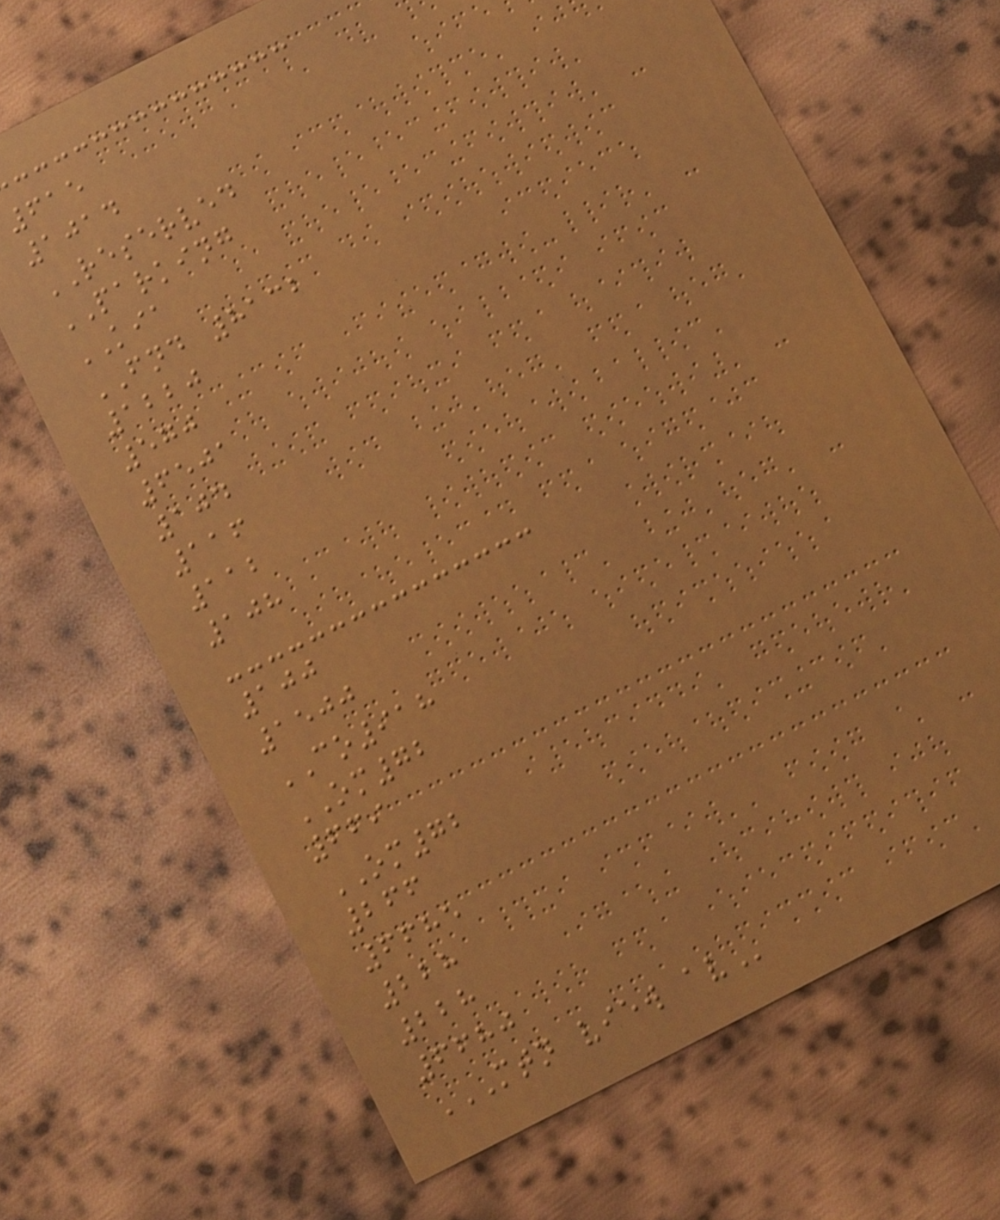615
1014
RESERVED
PARKING
KIA
FND 8132
1220
570
6501
104
116
112
108
100
1500
CO918
OM72
669
OM72
266
6685
228
228
6680
MTN VIEW AV
